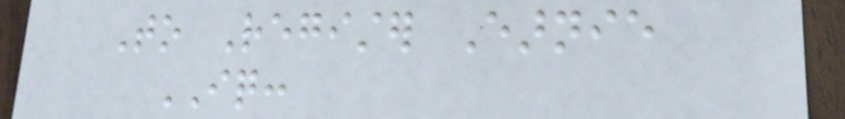To Register Earnie
IQ:
